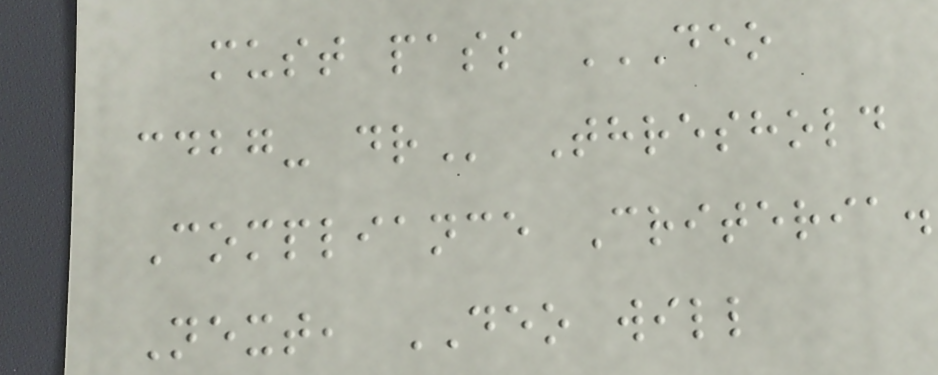must pass DEO
CDBG- DR Threshold
Compliance Criteria.
Next, DEO will
